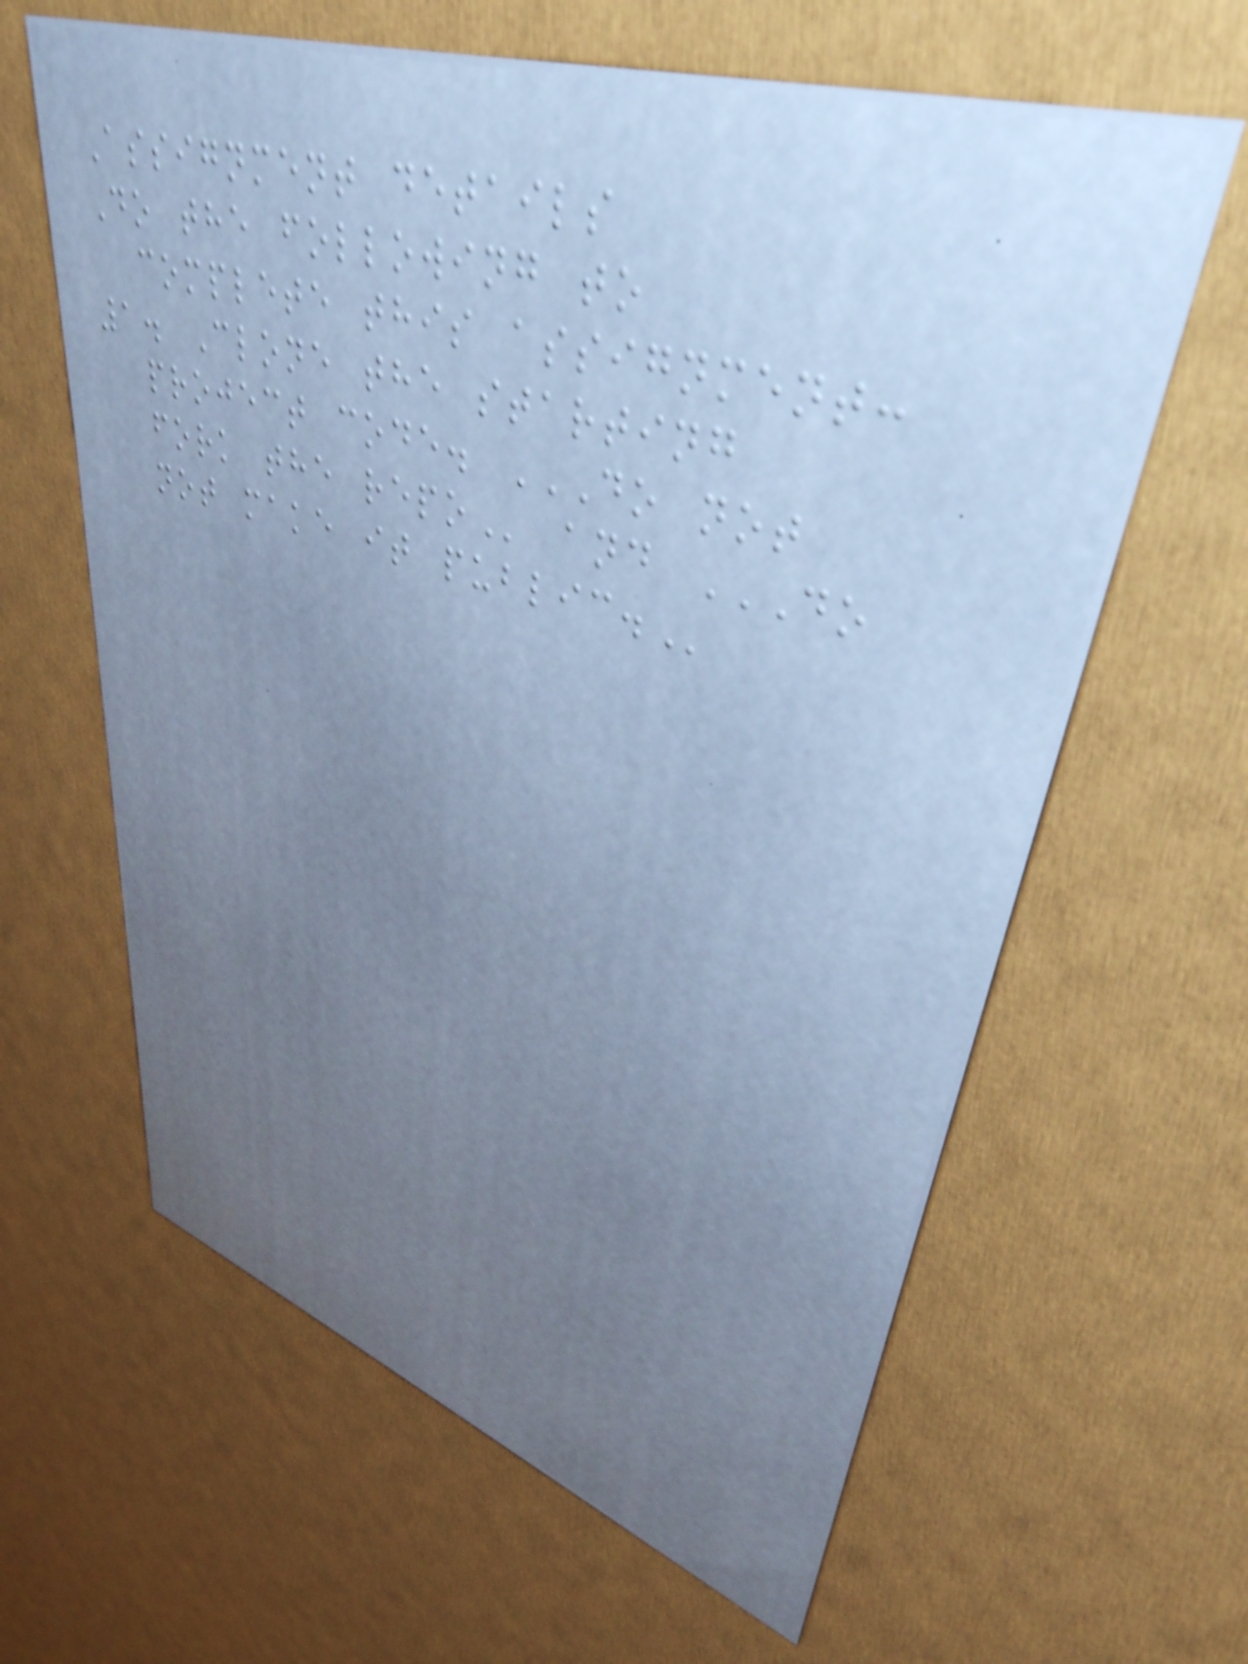Assignment details
Do the following to
complete this assignment:
1. Clone the starting
project code. DO NOT
FORK THE REPO and DO
NOT MAKE IT PUBLIC.
